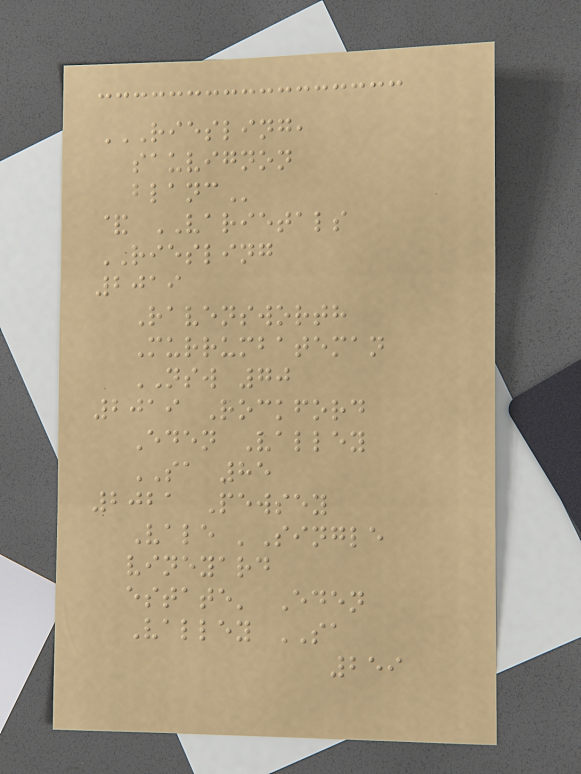RIESLING,
SAUVIGNON
BLANC
& VARIETALS
RIESLING
2019
Ravensworth
Murrumbateman
NSW 70
2019 Rockford
Eden Valley
SA 85
2021 Pewsey
Vale 'Single
vineyard
estate' Eden
Valley SA
259
